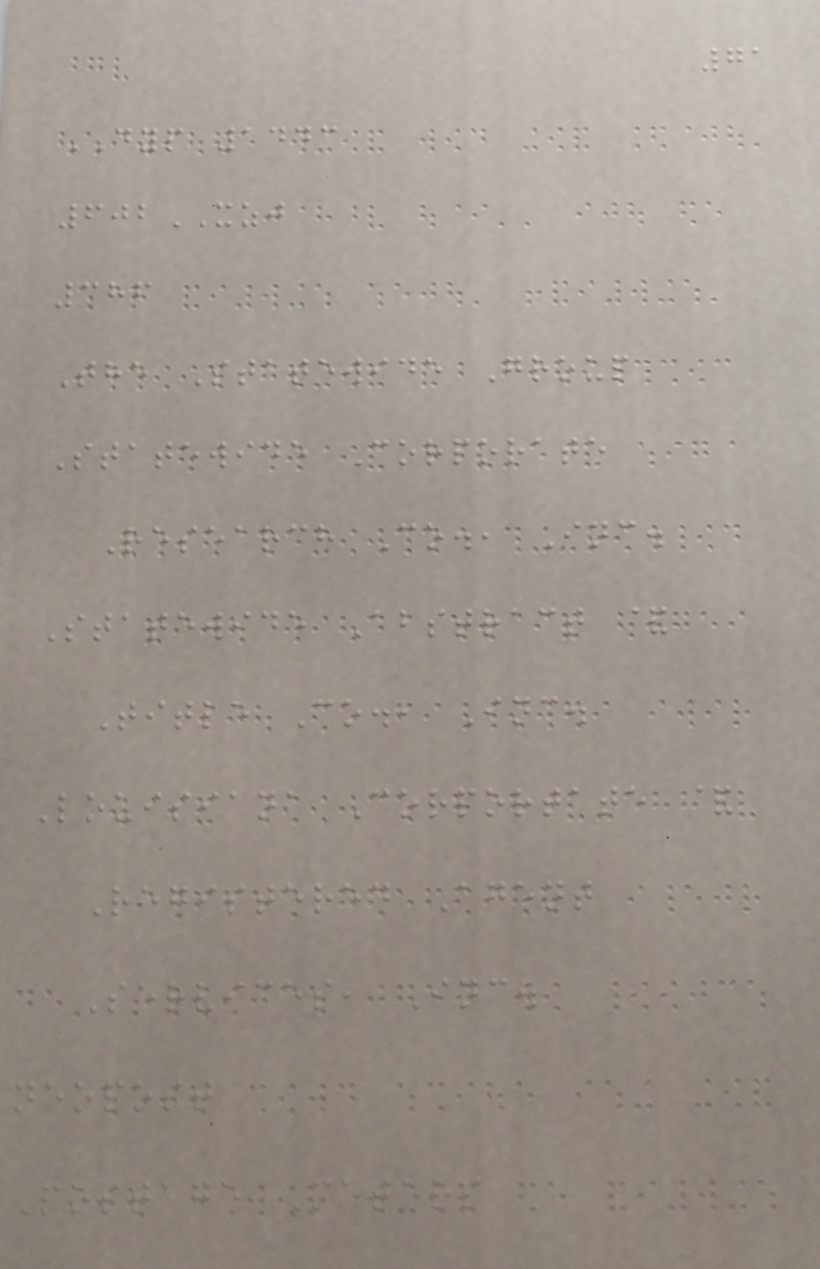71
DYP 1443
602XZJ
386
The Statewide Group
Statewide Corporate
Research Co., Inc.
Statewide Abstract &
Title Co., Inc.
Louisiana Corportate &
Registered Agent
Services, Inc.
neopost
Postage Meters
